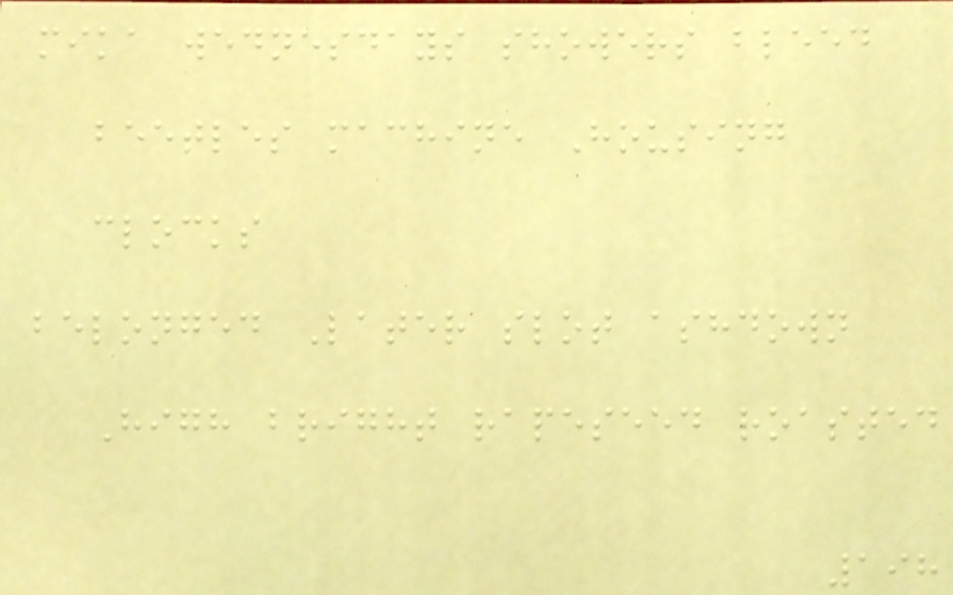mika wednesdays showers bleed
beetles machine Housing
clocks
belonged Later slot ashdown
High bright rapeseed roasted
198
